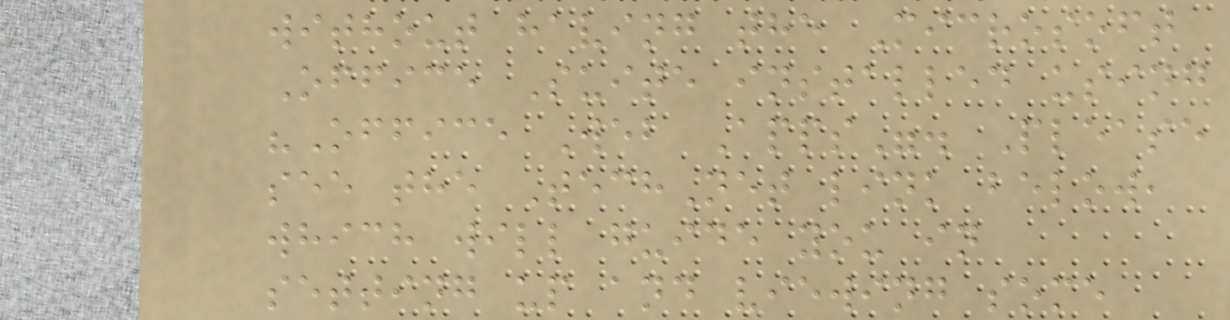without having the Microsoft
Office Suite installed using
"Office Web Apps". Please
see the TechNet link below,
which will guide you in
setting up and viewing some
